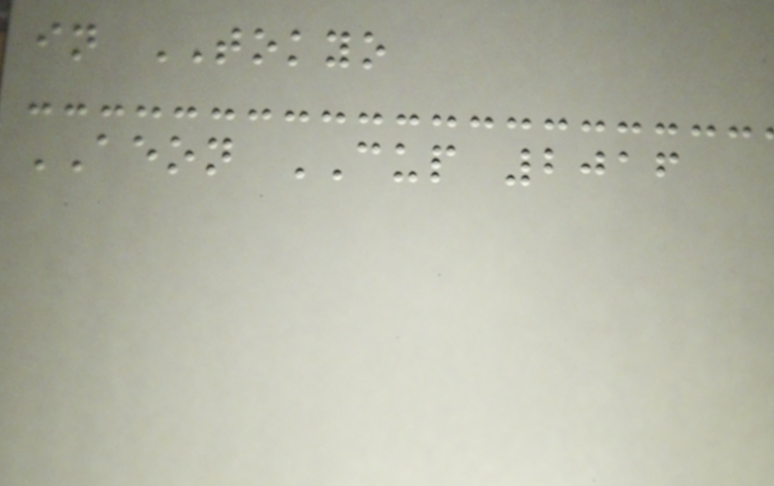in TOKYO
AEON CUP 2016
